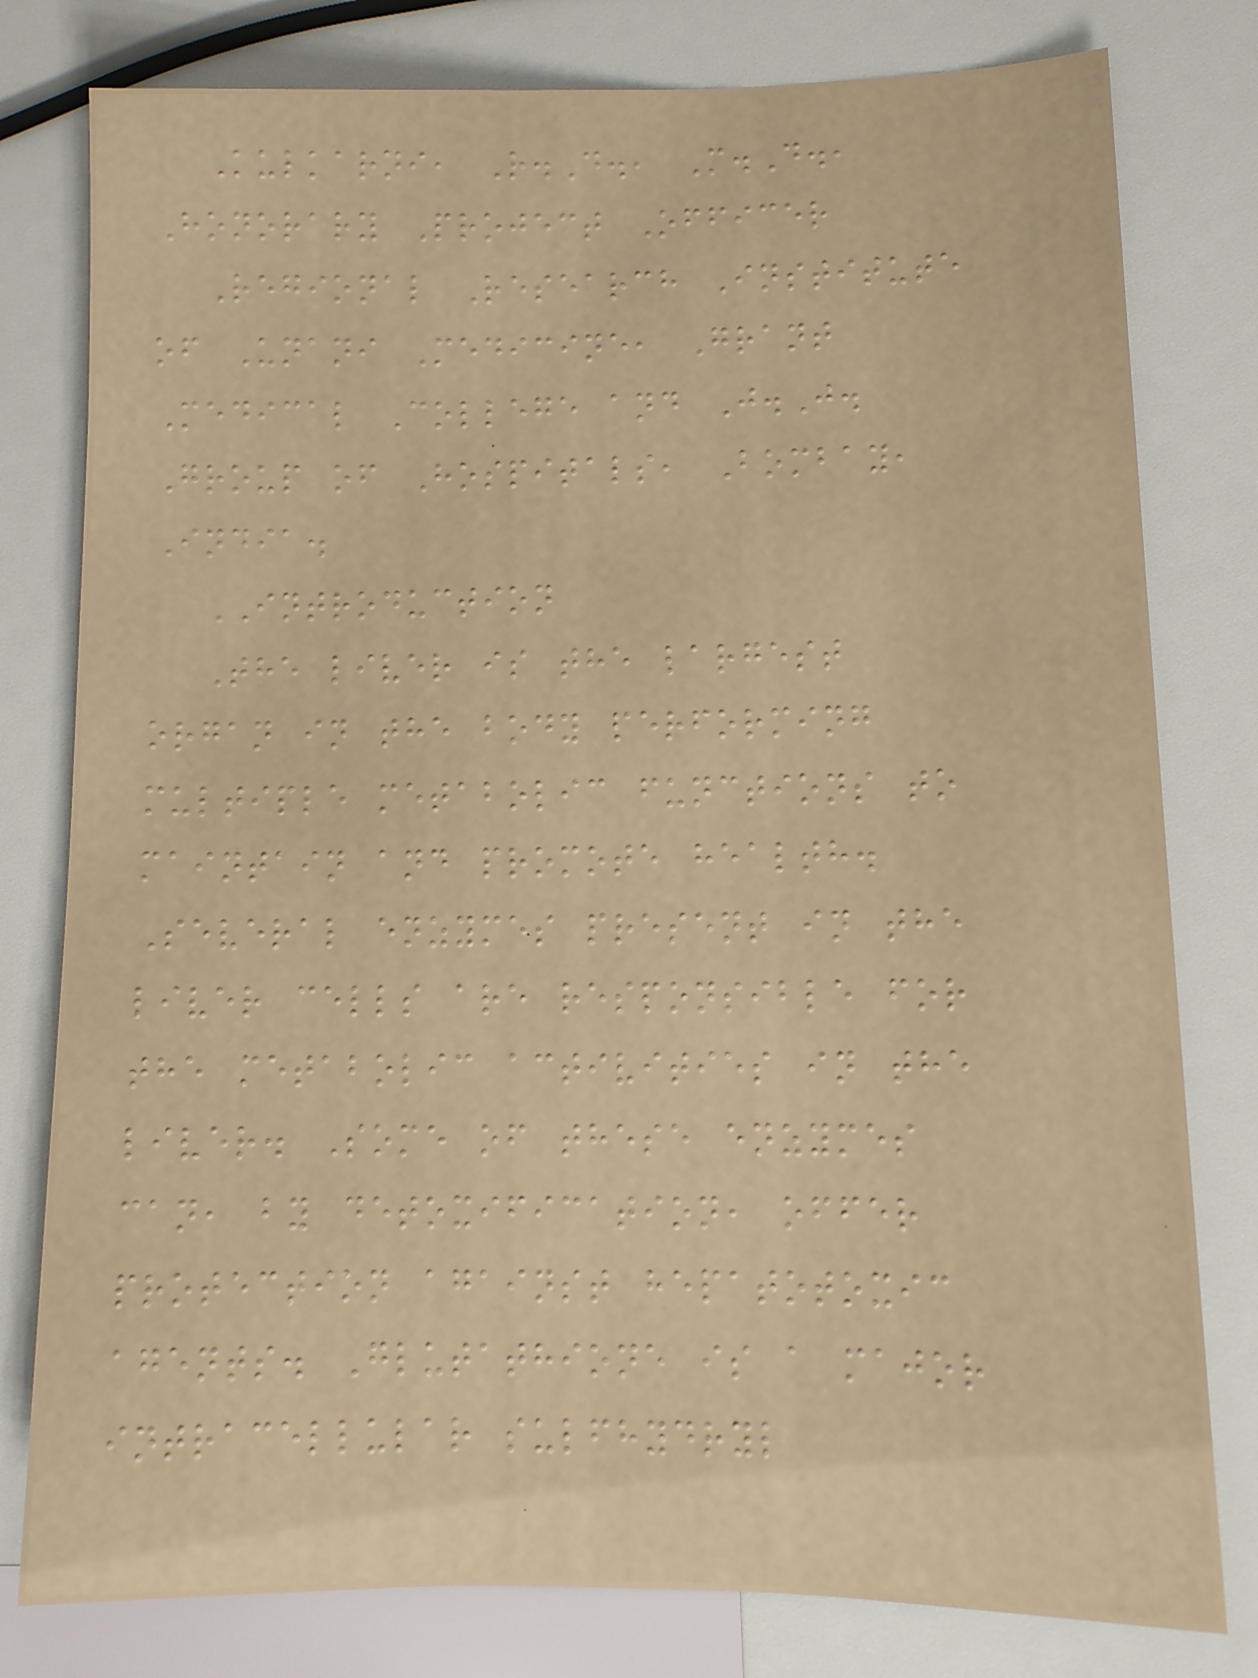Kulkarni, R.D., M.D.,
Honorary Project Officer
Regional Research Institute
of Unani Medicine, Grant
Medical College and J.J.
Group of Hospitals, Bombay,
India.
INTRODUCTION
The liver is the largest
organ in the body performing
multiple metabolic functions to
maintain and promote health.
Several enzymes present in the
liver cells are responsible for
the metabolic activities in the
liver. Some of these enzymes
can, by detoxification, offer
protection against hepatotoxic
agents. Glutathione is a major
intracellular sulfhydryl
